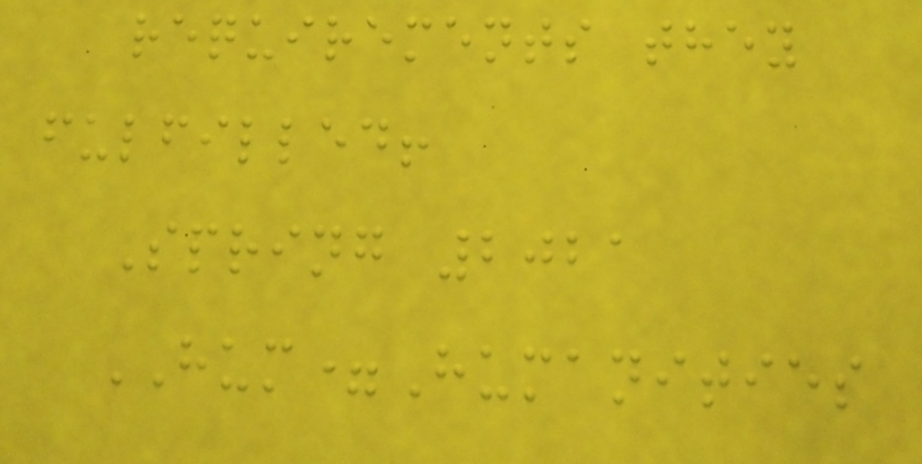requirements they
fulfilled!
Spring 2021
HUM=Humanities
